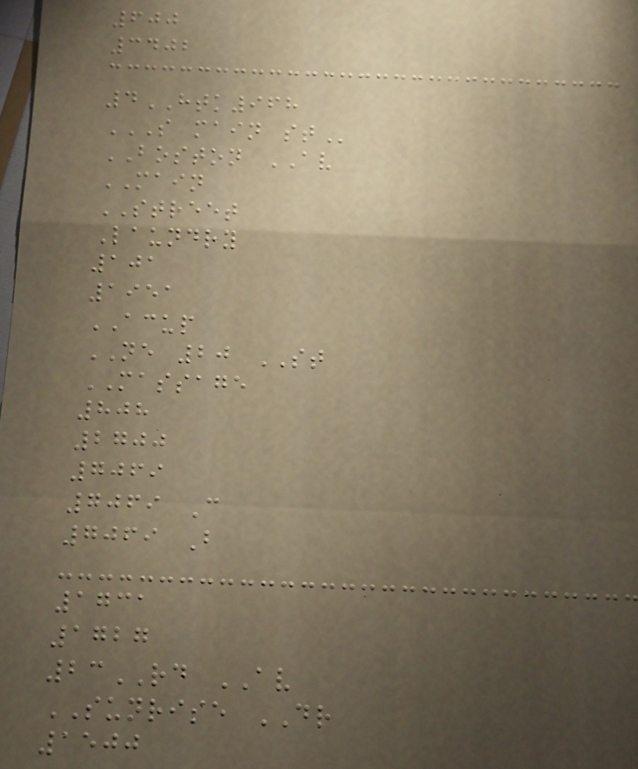600
3402
4HTK968
S MAIN ST
BOSTON AV
MAIN
STREET
Laundry
101
1951
ACUP
NE 20 ST
MASSAGE
808
2700
7069
7069 C
7069 B
1731
1727
23RD AV
SUNRISE DR
1500
